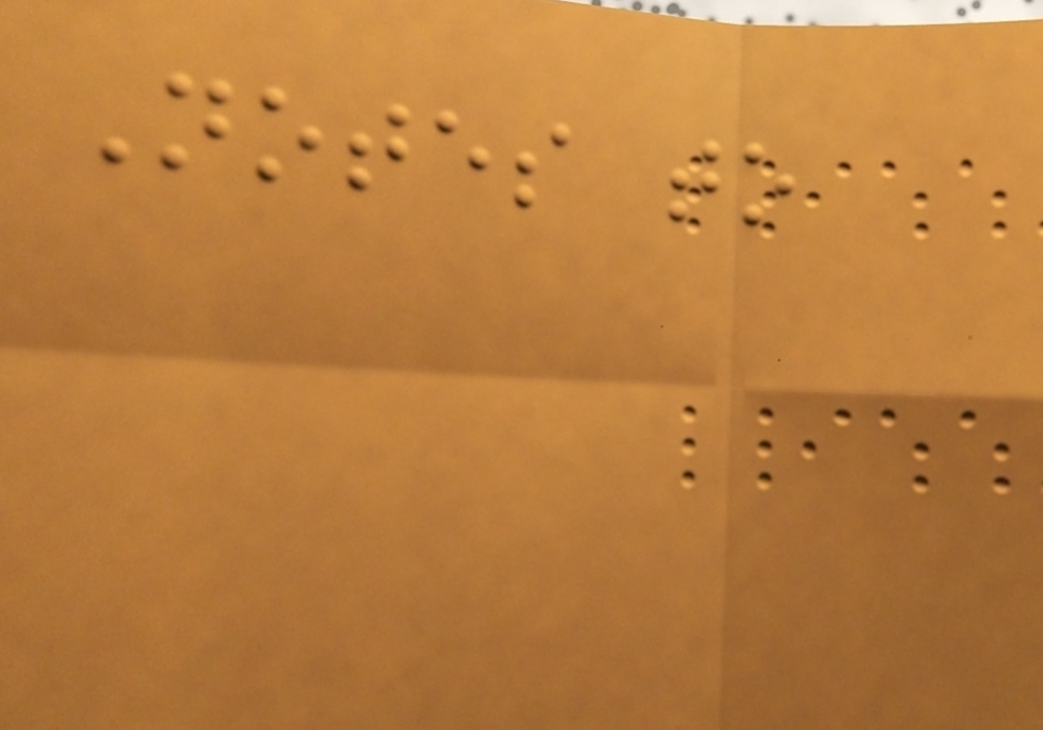Notes to
